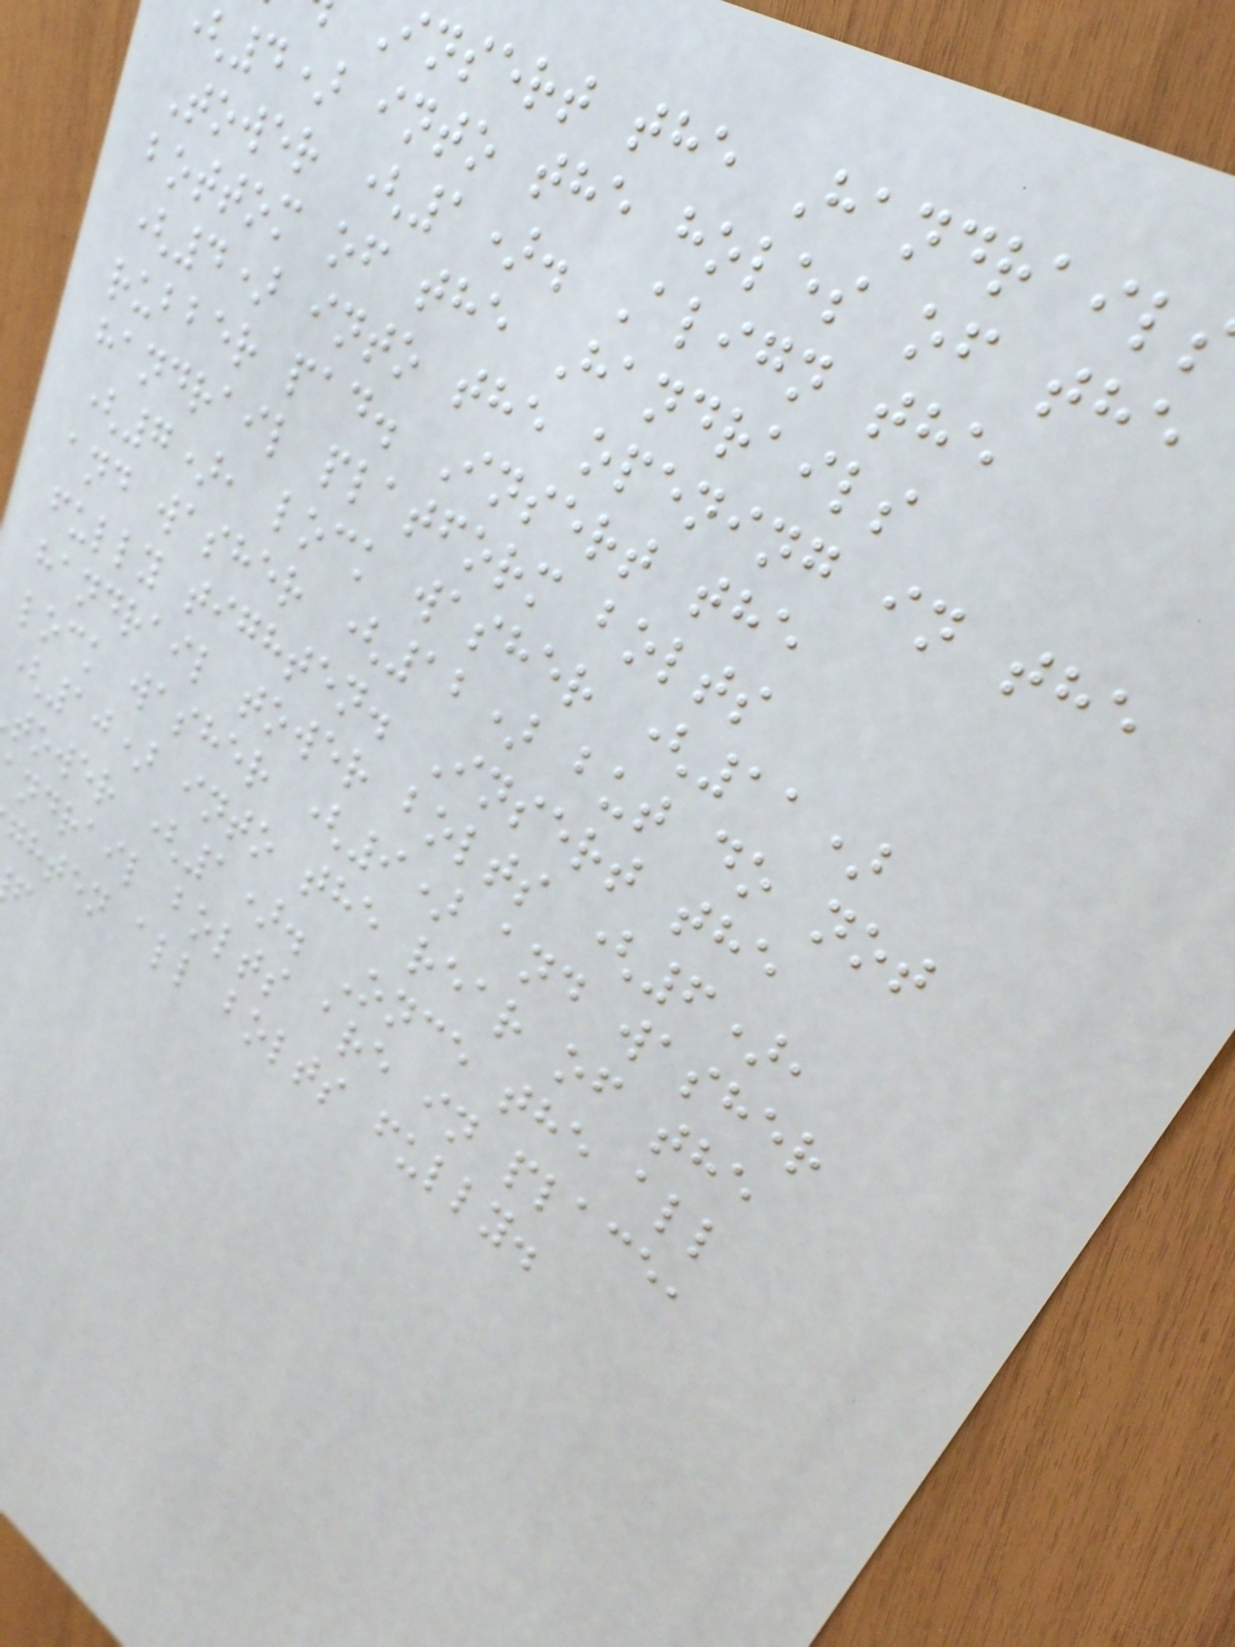insert the Handrail
4) into the holes of the
Tower (1). Align the
bottom of the Handrails
(4) into the opening in the
rubber pad. Insert the
handrail platform bolts
(7), lock washer (11)
and washer (12) but do not
fully tighten. Insert the
handrail tower bolts (6),
lock washer (9) and washer
(10) into the rear of the
tower (1). Once the all
ndrail bolts are in place,
ghten all bolts fully.
